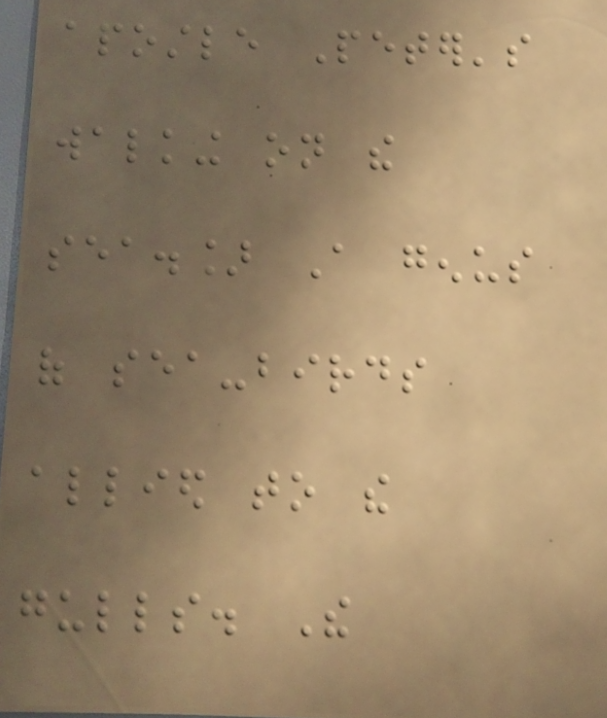apostle Peter's
walking on the
sea.] A genus
of sea-birds
allied to the
gulls. The
